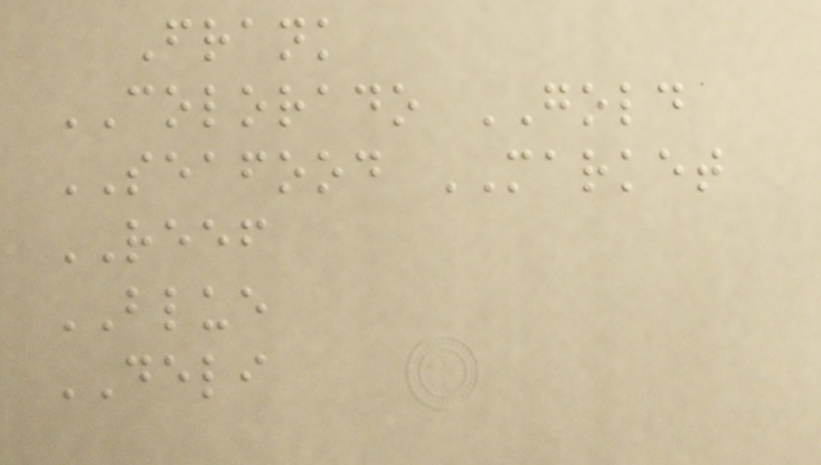Frank
COLORADO GOLD
SEAFOOD MARKET
REEF
BLUE
DELI
